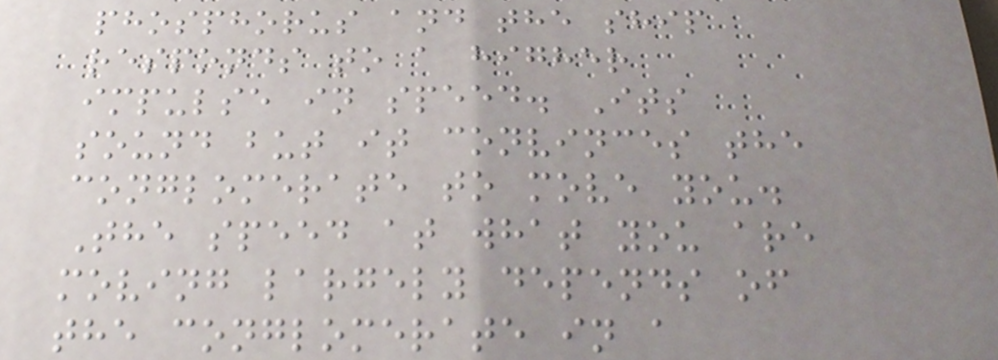phosphorus and the ship
responds to a higher
impulse in speed. Its
sound but it convinces the
conglomerate to move you.
The speed at what you are
moving largely depends of
the conglomerate in a
